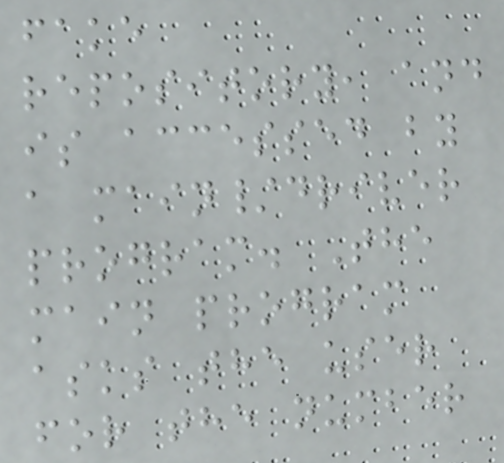fake
repository, and
is accessed by
a main/driver
program. The
main program
asks the user
for the number
